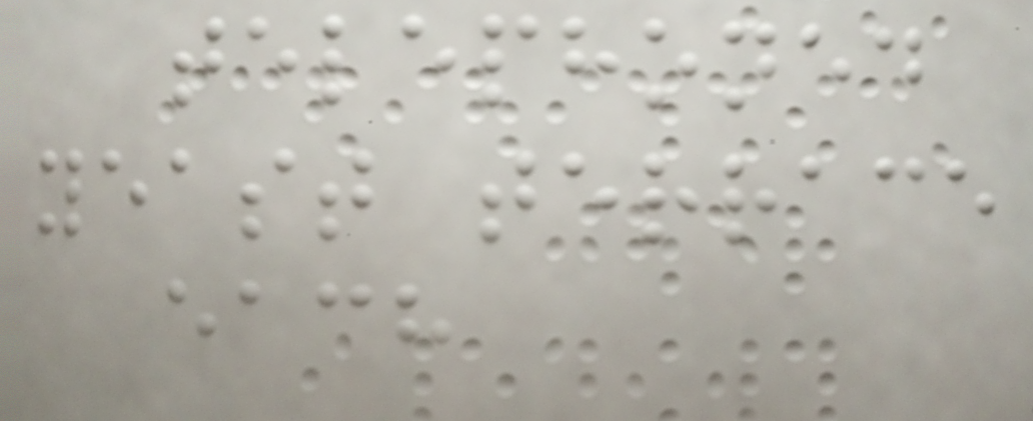telephoned
yeast terrace
each
